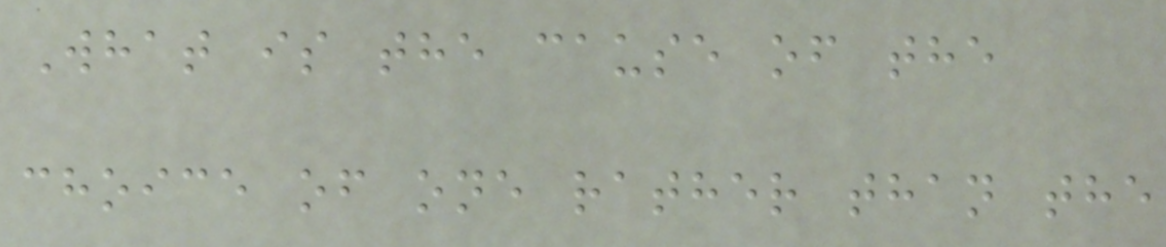What is the cause of the
choice of one rather than the
